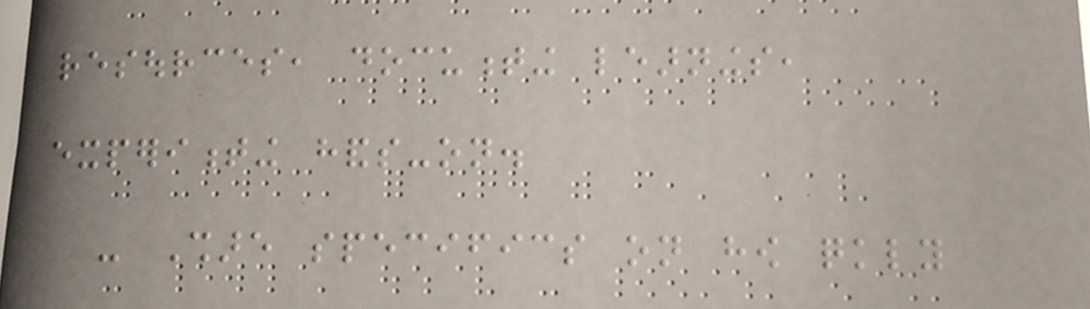resources, documenting learnings,
experimenting hands-on.
- Share specifics on how quickly
